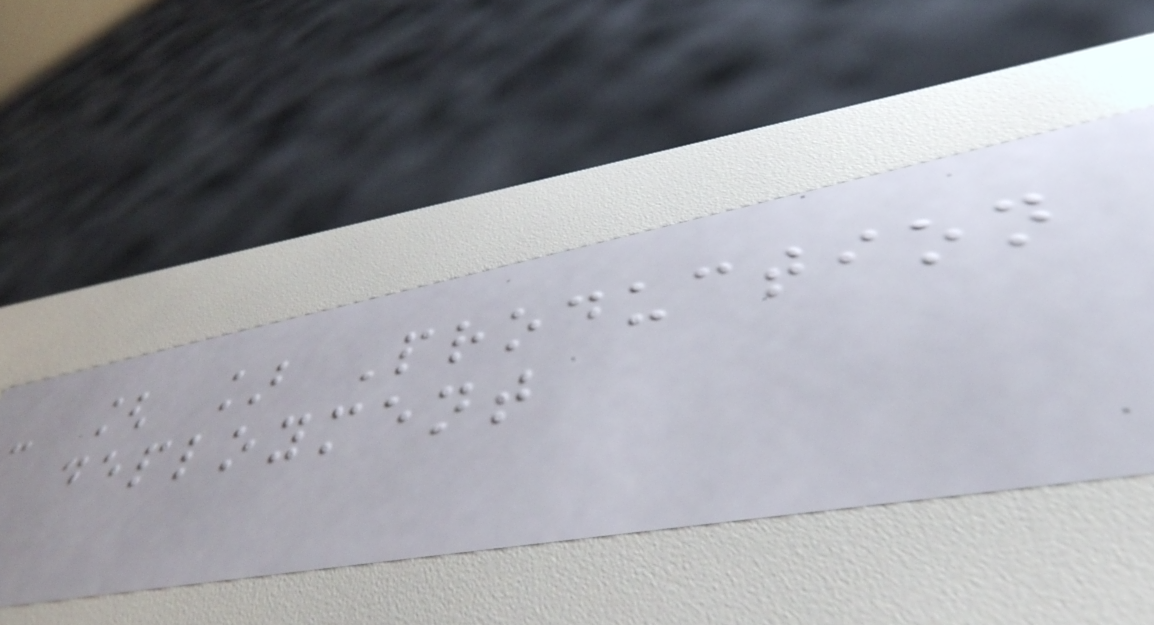- [ ] Production
deployment
